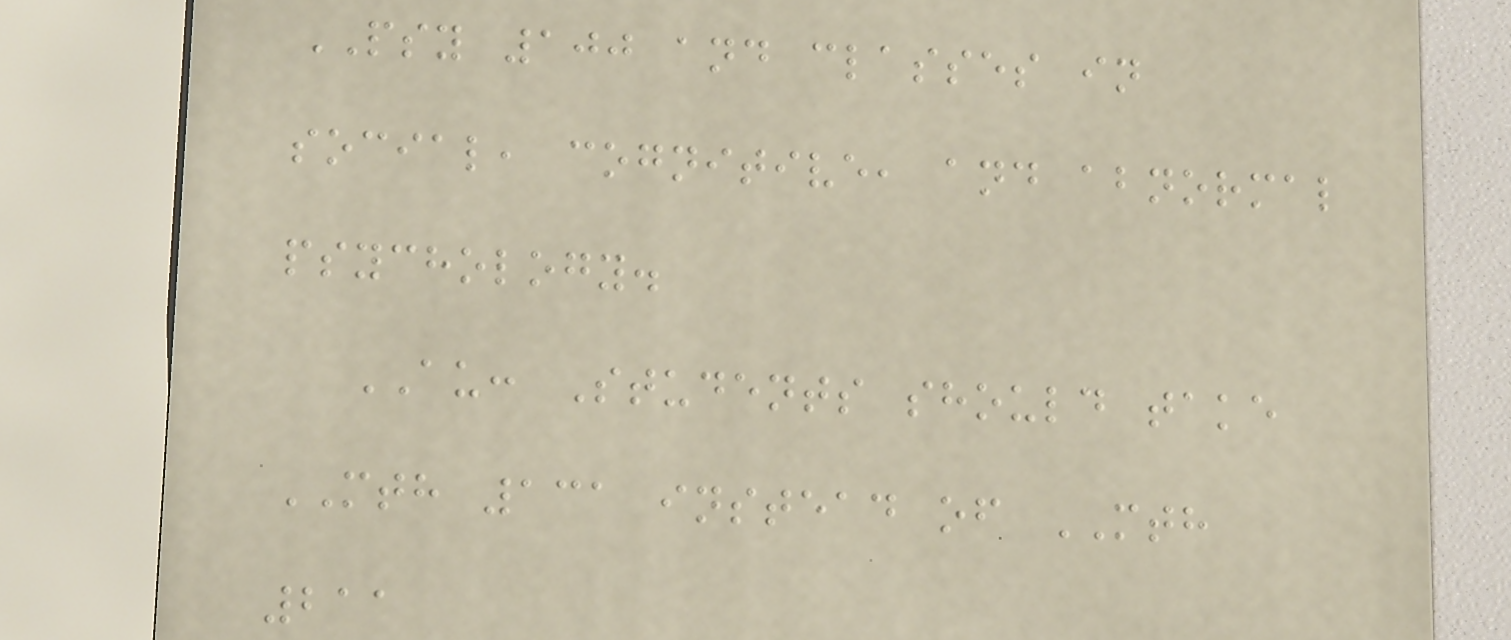PSY 100 and classes in
social, cognitive, and abnormal
psychology.
AU: Students should take
MTH 131 instead of MTH
211
